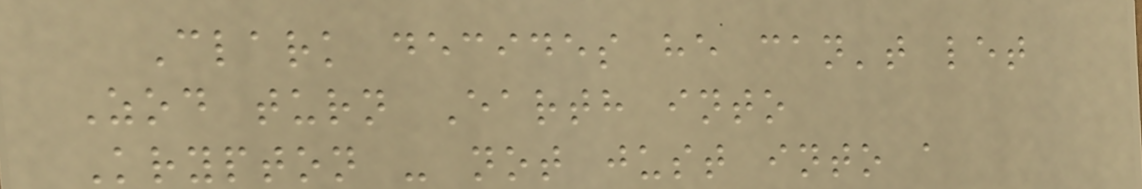Clark decides he can't let
Zod turn Earth into
Krypton - not just into a
